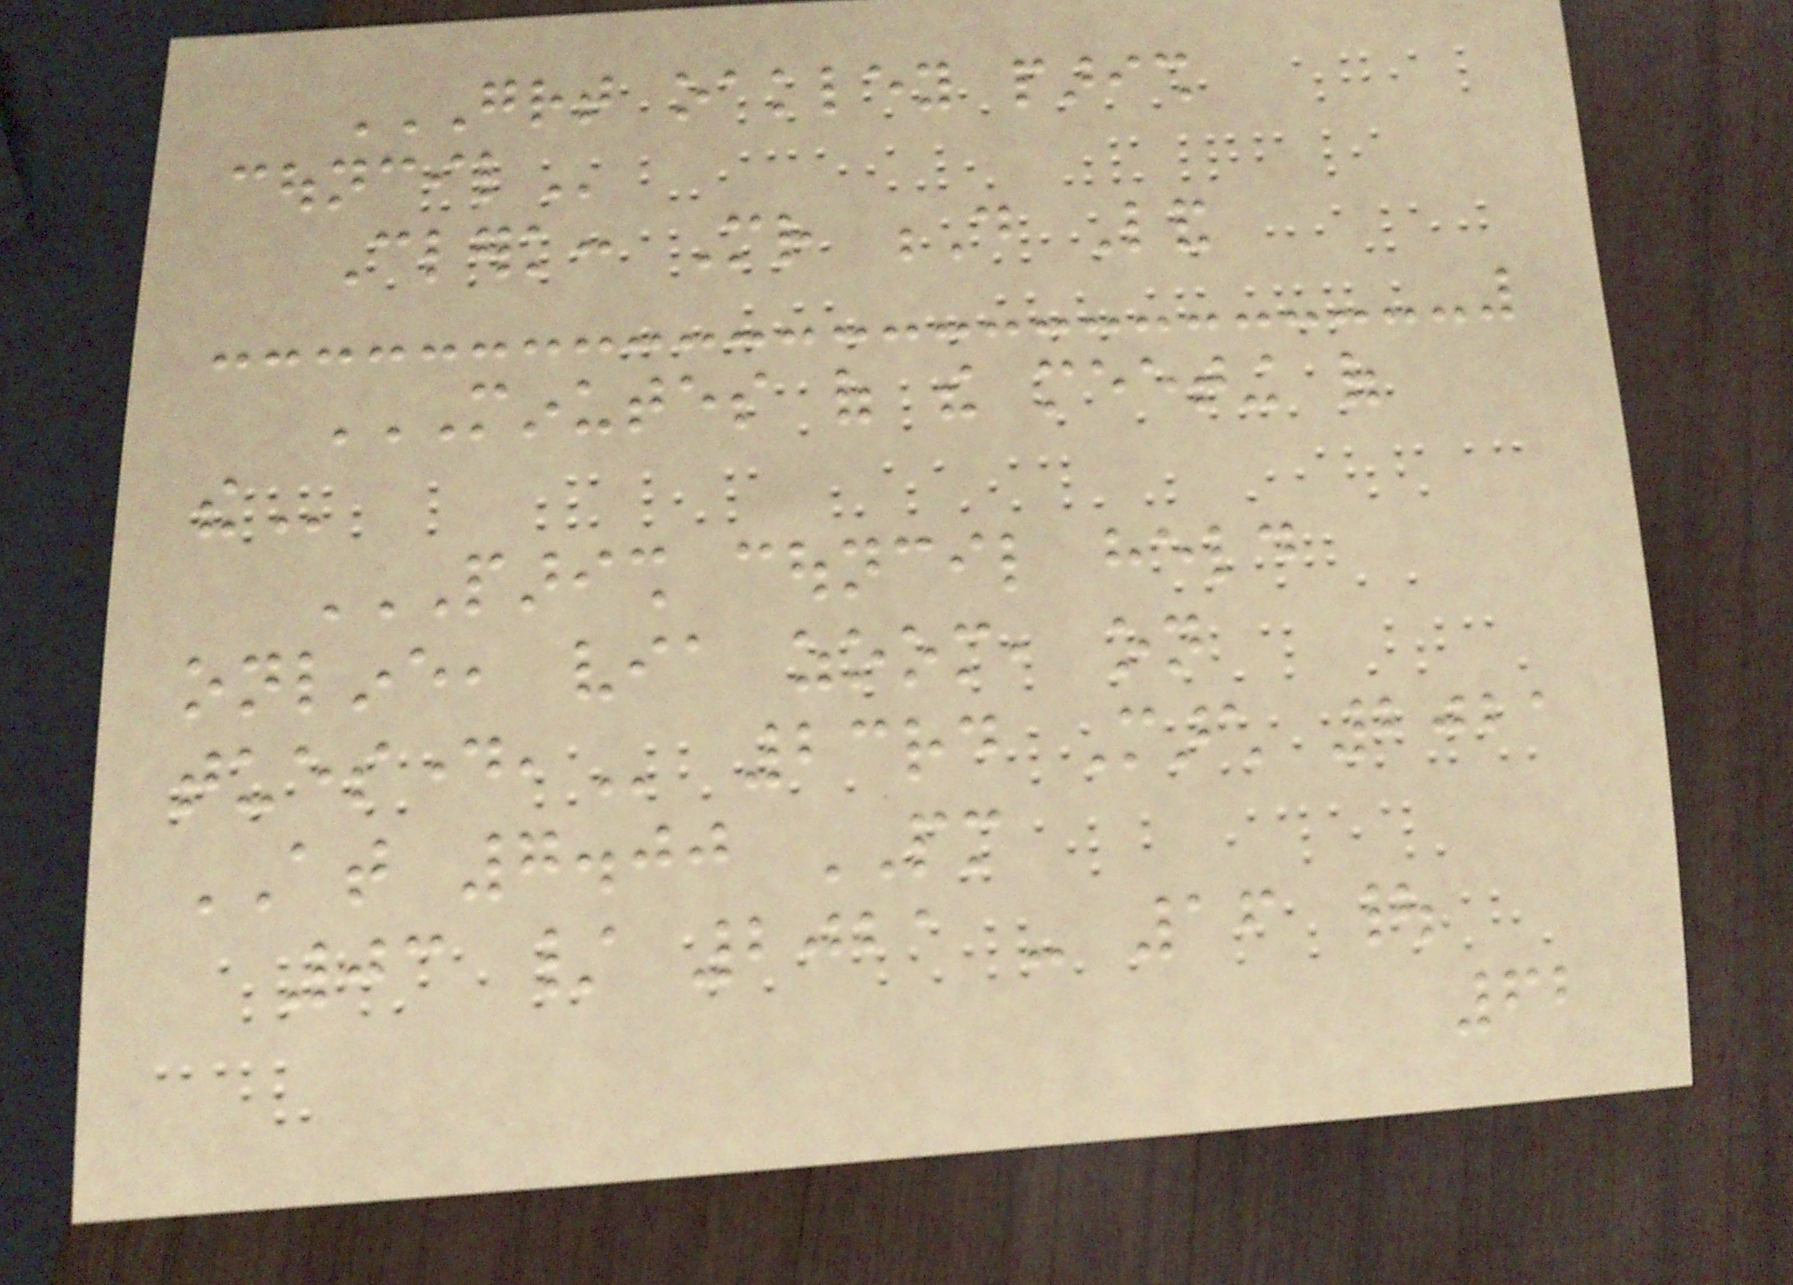GREAT OAKLEY PARISH
COUNCIL
Clerk: Mr D Land
MINUTES OF THE MEETING OF
THE
PARISH COUNCIL HELD
ONLINE, VIA ZOOM, ON
TUESDAY, 23rd March 2021
AT 7.00 PM
03 / 2021 - 16 |
62
